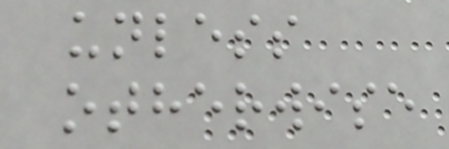unless
otherwise
